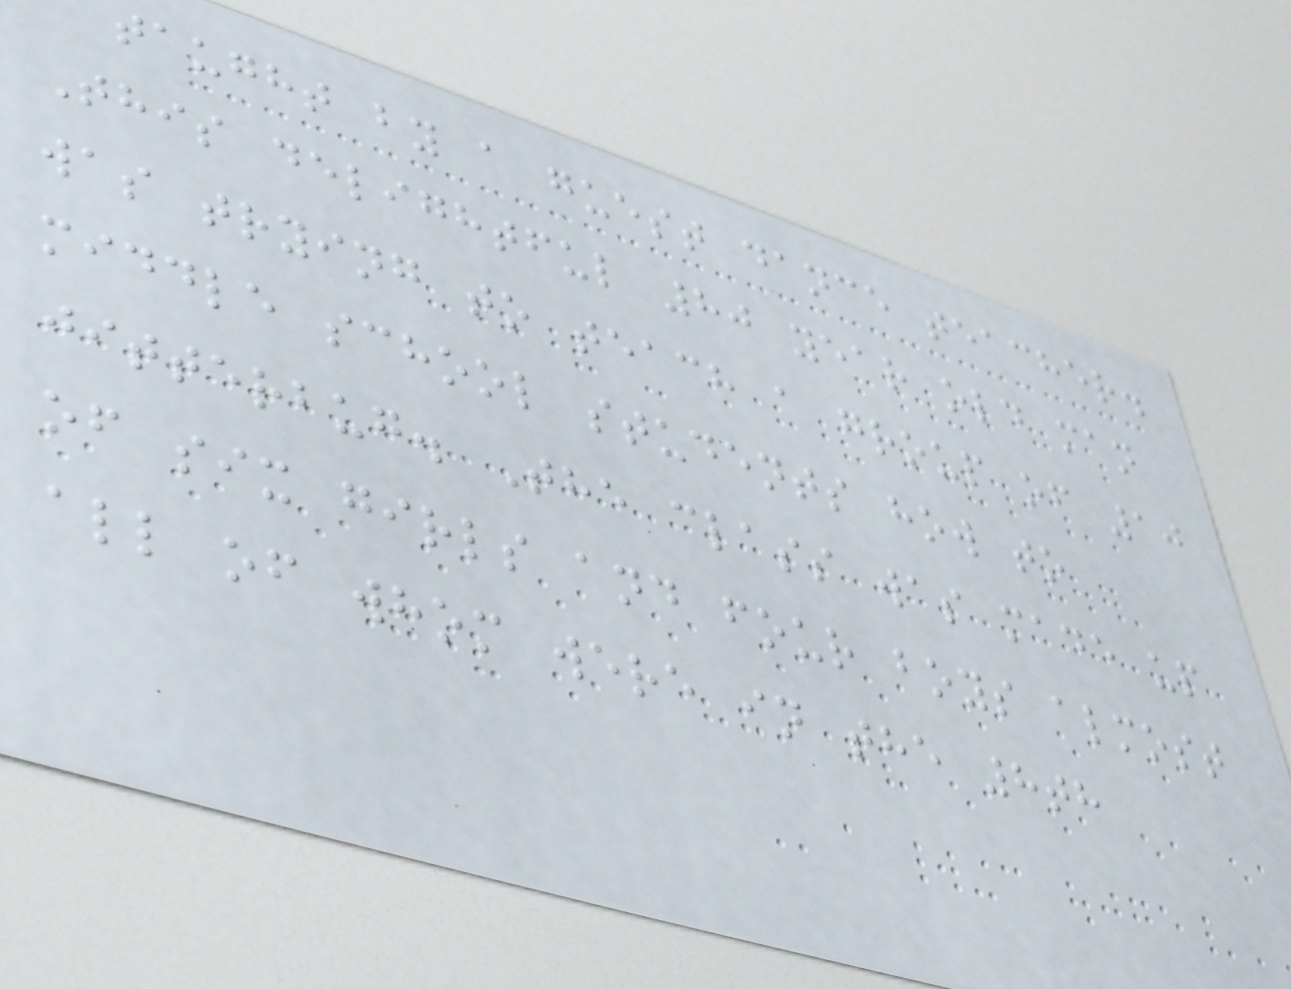taught by a guest dance teacher.
This delightful 80 year old man
was trying to teach a group of 10
middle school students how to
jitterbug. The class was made up
of six girls and four boys almost
all of whom were in the 8th
